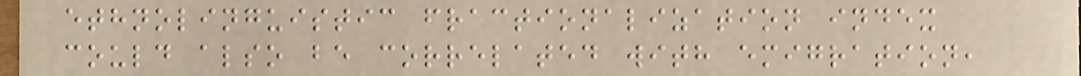ethnolinguistic fractionalization index
could also be correlated with emigration,
